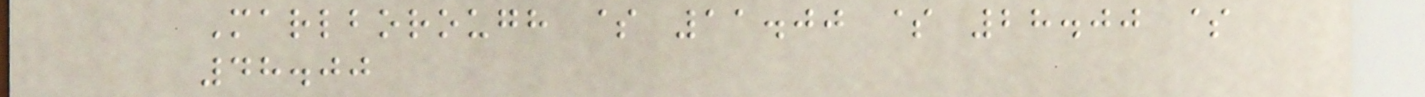Marlborough $ 11.00 $ 28.00 $
48.00
